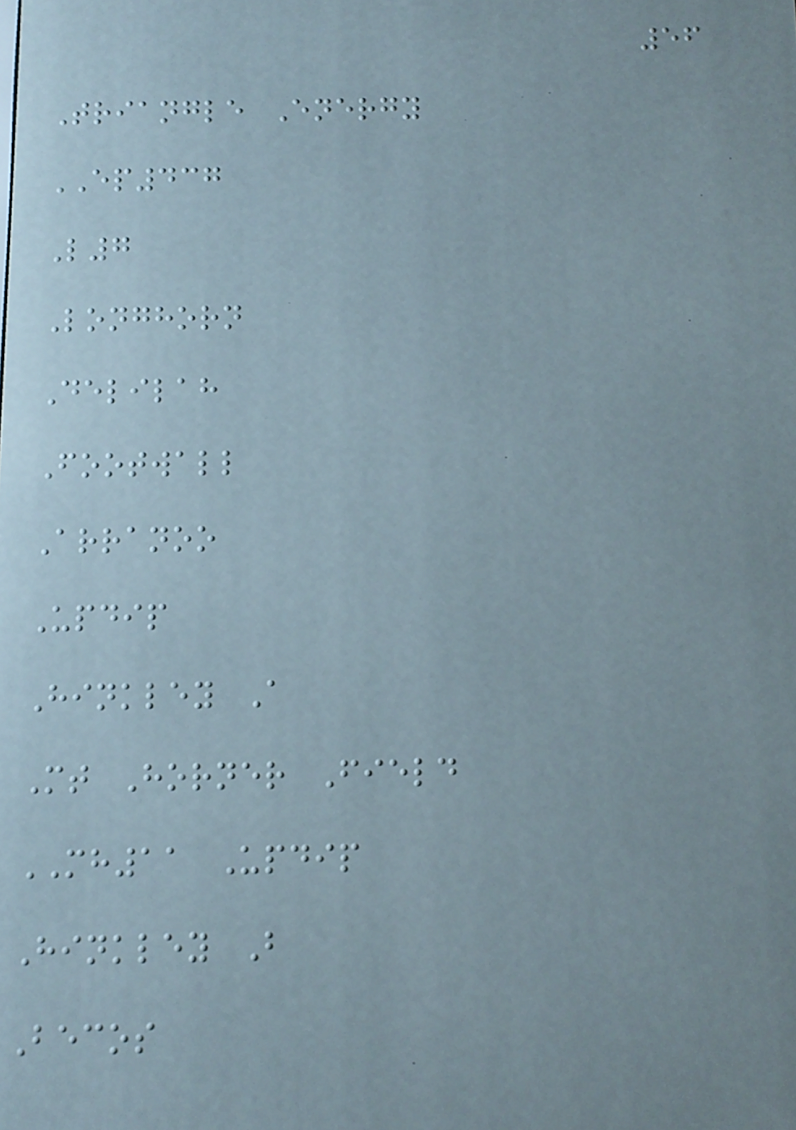56
Triangle Energy
EP437
L7
Longhorn
Delilah
Footwall
Arranoo
Updip
Hinkley A
Mt Horner Field
MH11 Updip
Hinkley B
Becos
